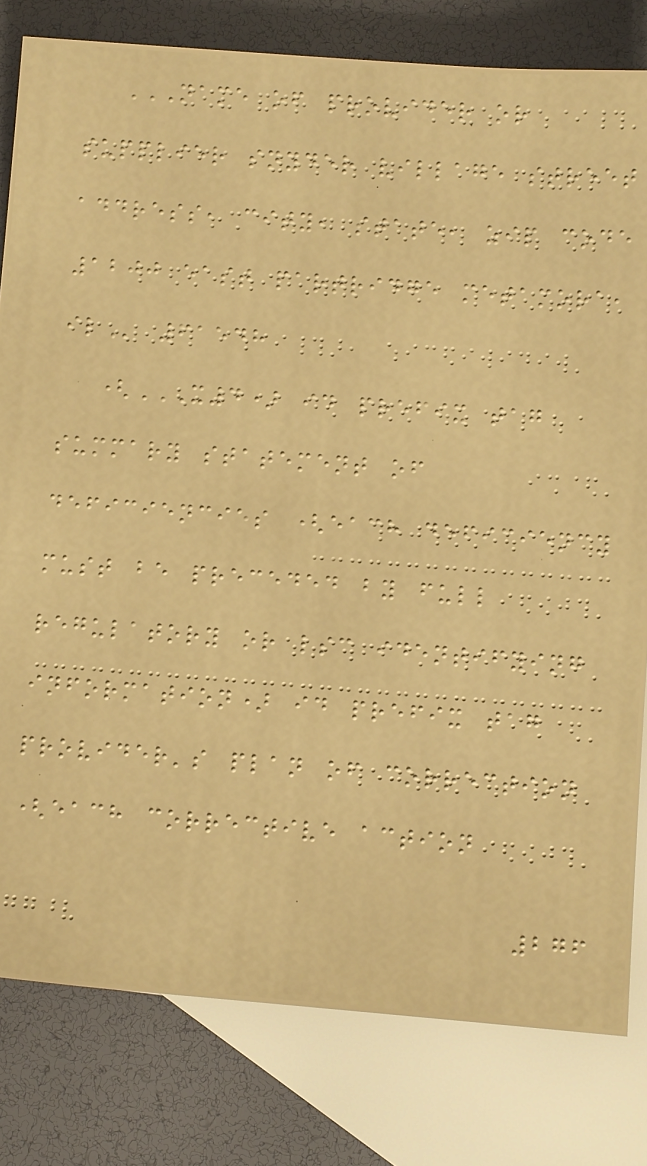NAME OF PROVIDER OR
SUPPLIER SNYDER VILLAGE STREET
ADDRESS, CITY, STATE, ZIP CODE
1200 EAST PARTRIDGE METAMORA,
IL 61548
(X4) ID PREFIX TAG
SUMMARY STATEMENT OF
DEFICIENCIES (EACH DEFICIENCY
MUST BE PRECEDED BY FULL
REGULATORY OR LSC IDENTIFYING
INFORMATION) ID PREFIX TAG
PROVIDER'S PLAN OF CORRECTION
(EACH CORRECTIVE ACTION
276
